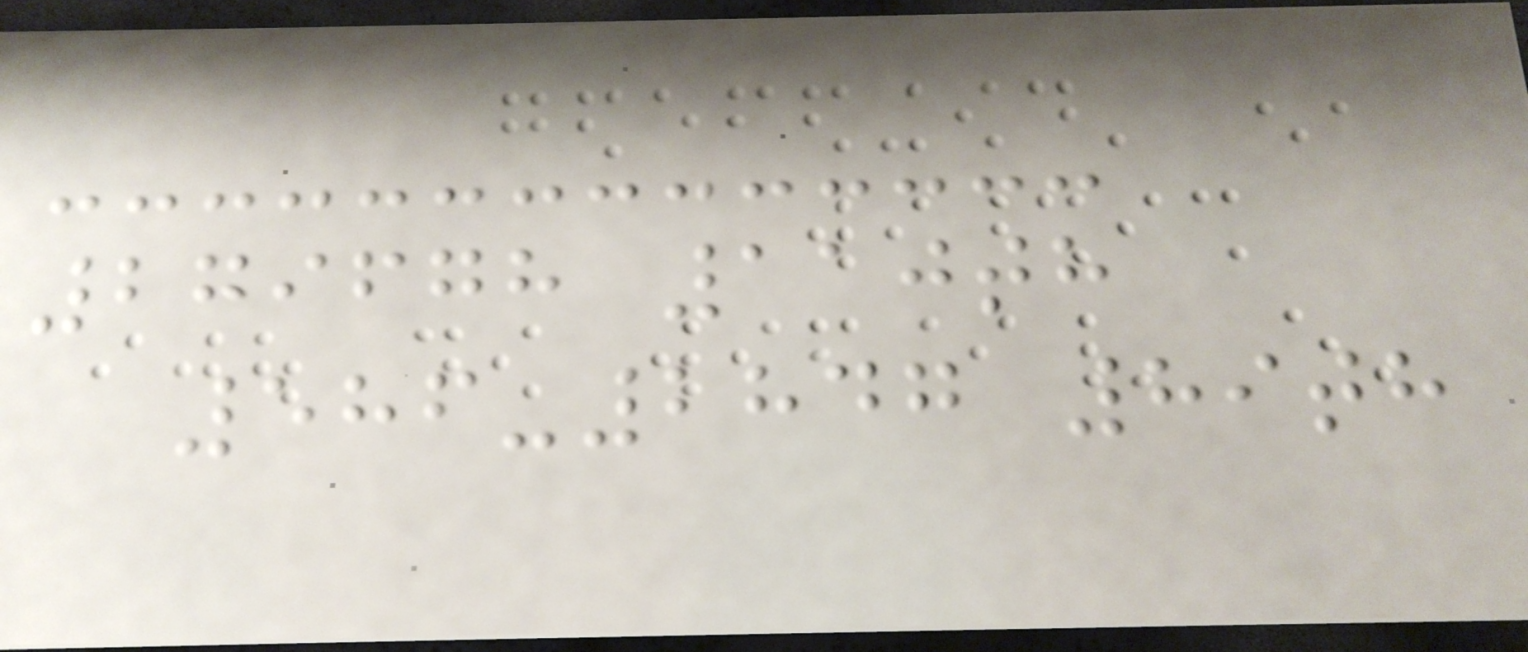279678 110th
586-2847 89th
